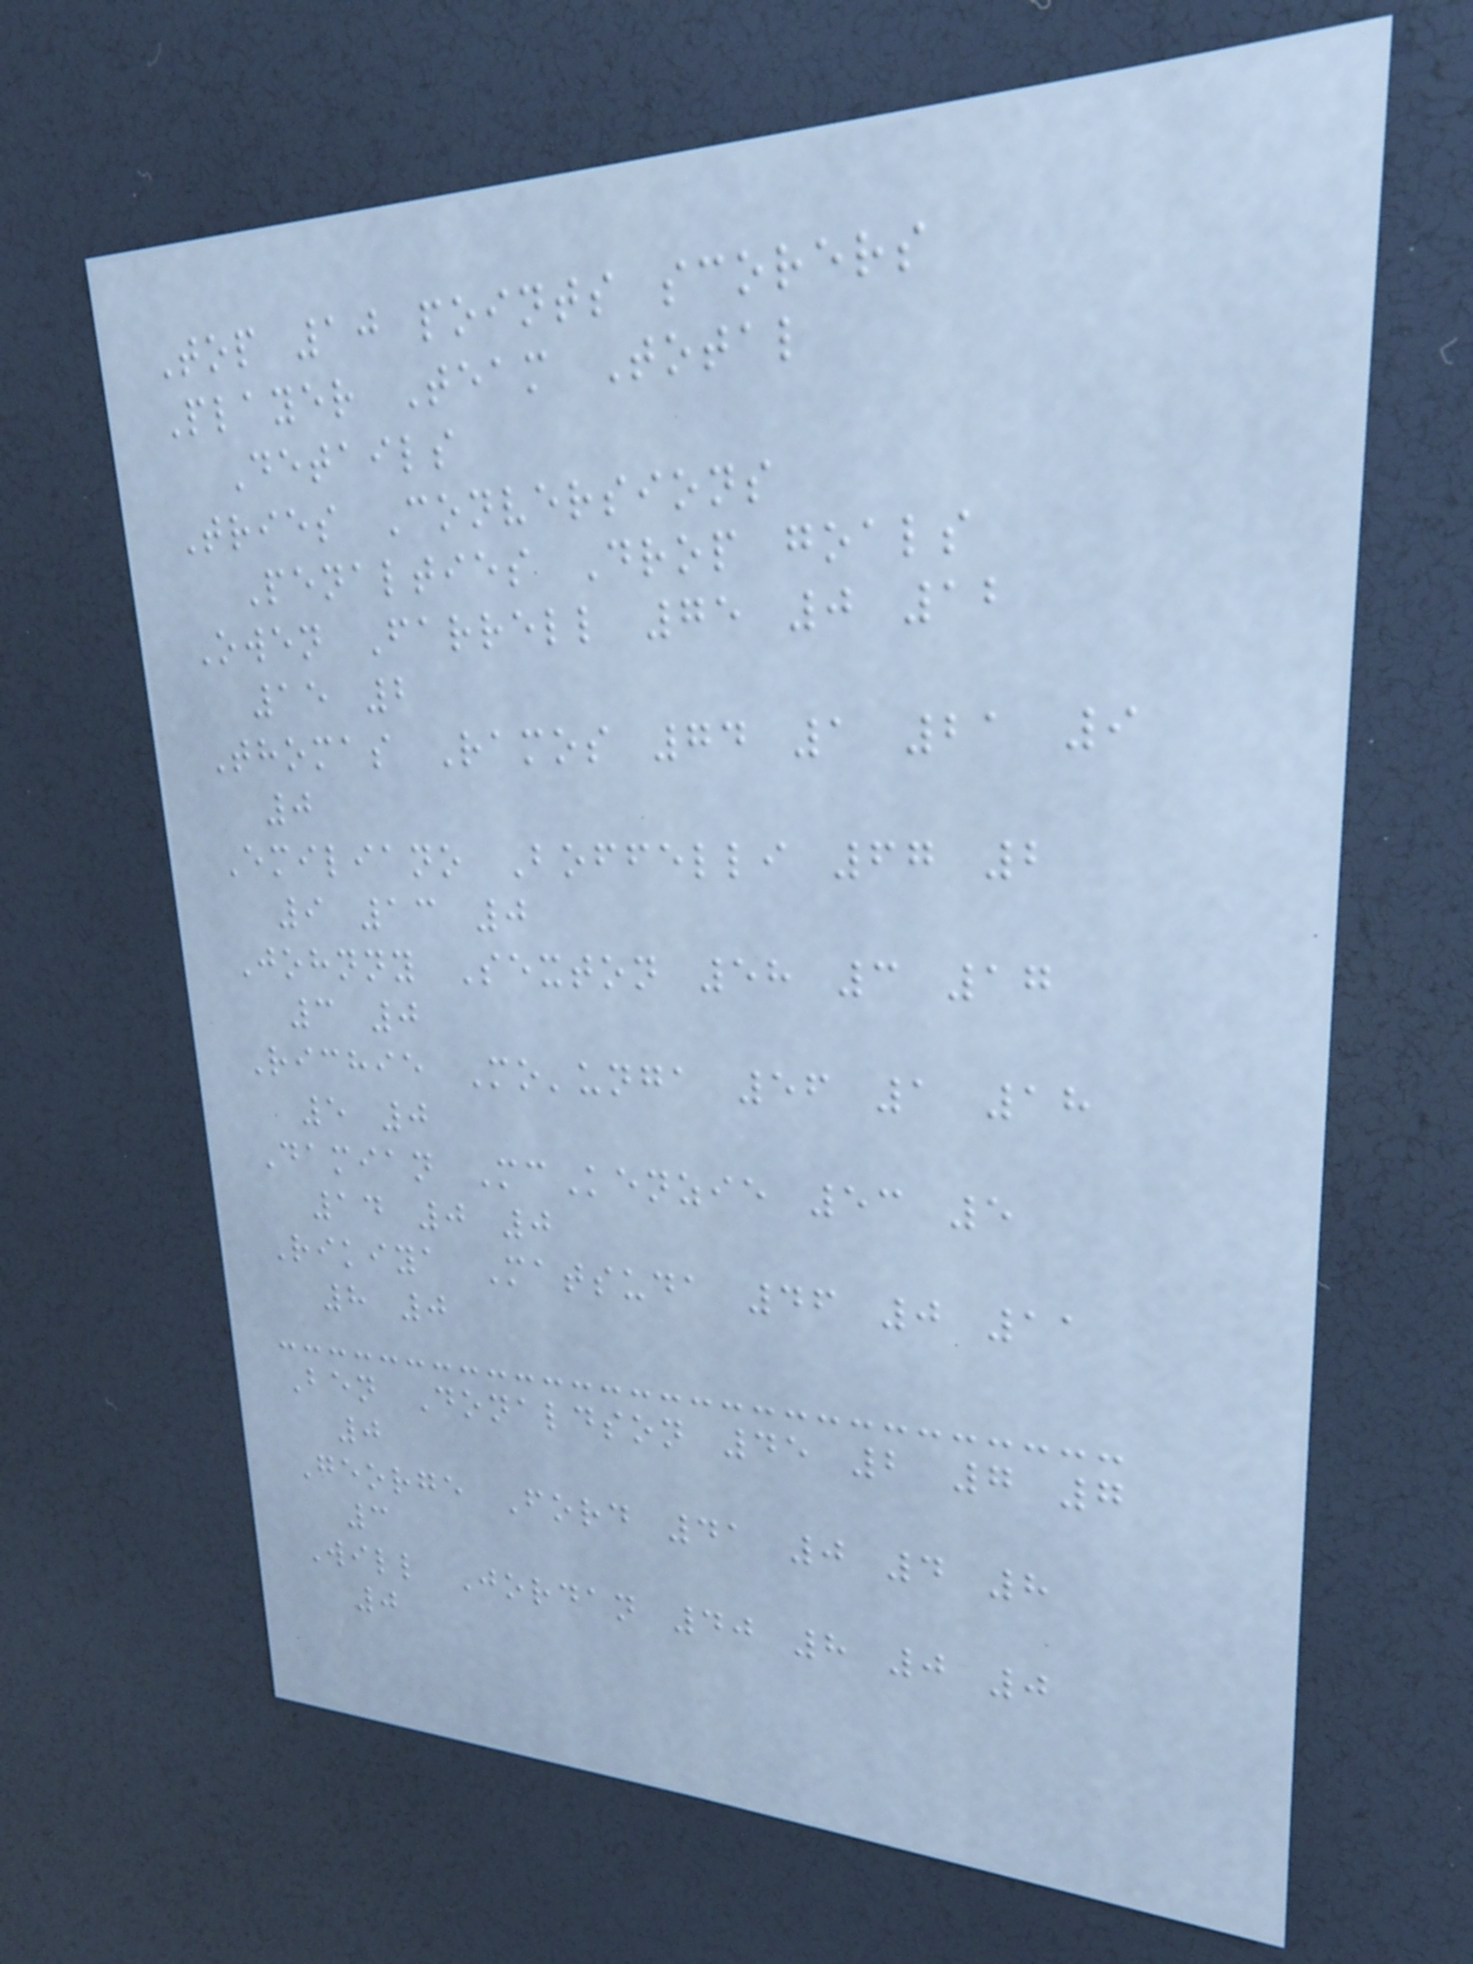Top 10 points scorers
Player Team Total
Details
Tries Conversions
Penalties Drop goals
Owen Farrell 75 0 12
15 2
Thomas Ramos 74 1 21 9
0
Emiliano Boffelli 67 2
9 13 0
Johnny Sexton 58 3 17
3 0
Richie Mo'unga 56 1 18
5 0
Damian McKenzie 53 5
14 0 0
Rikiya Matsuda 46 0 11
8 0
Ben Donaldson 45 2 7 7
0
George Ford 41 0 4 8
3
Will Jordan 40 8 0 0
0
